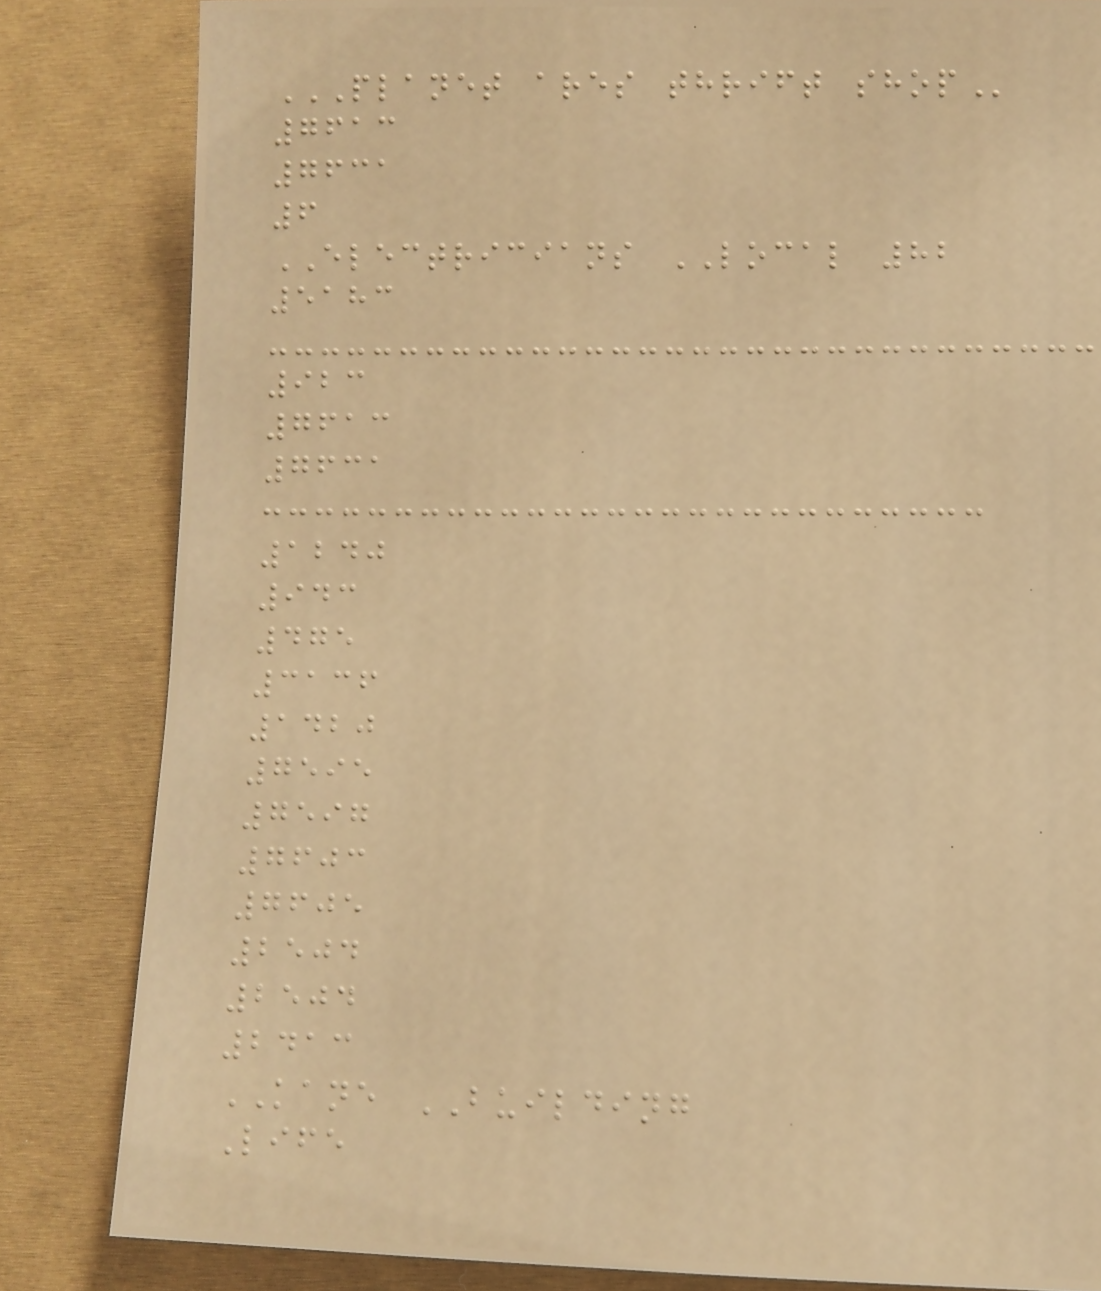PLANET ARES THRIFT SHOP
7613
7631
6
ELECTRICIANS LOCAL 82
5183
923
7613
7631
1240
943
475
3136
1420
7595
7597
7603
7605
2504
2504
2413
KANE BUILDING
Life
